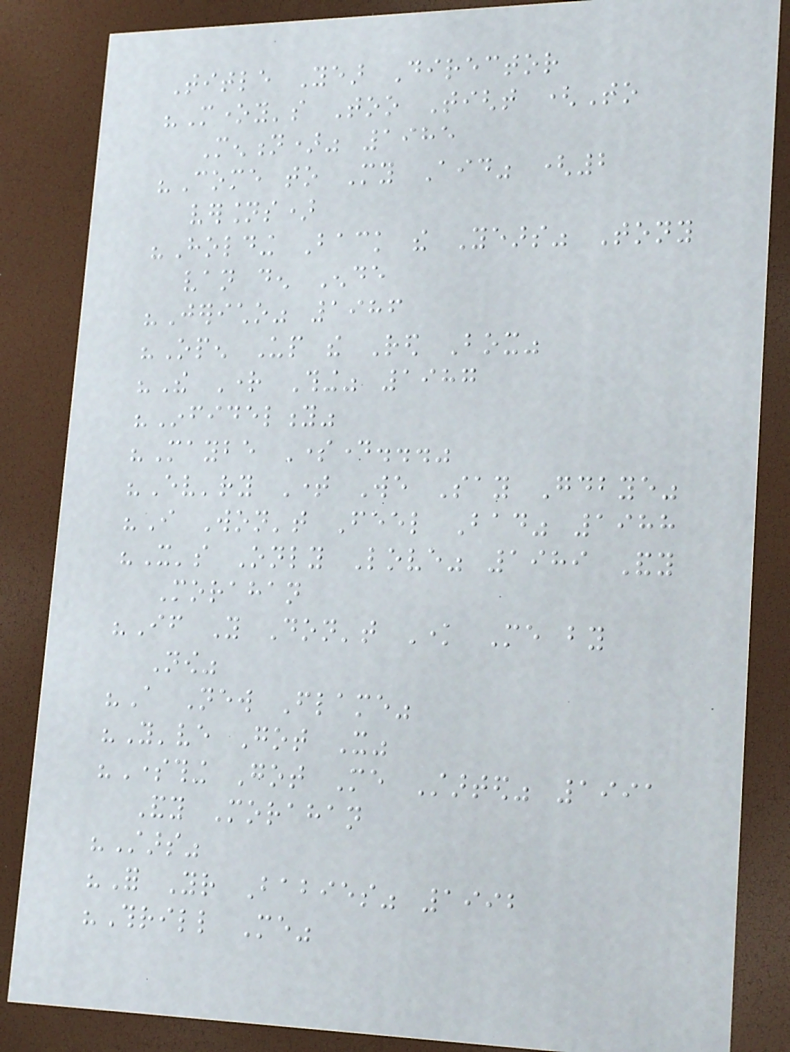Title Year Director
"Money's Too Tight (To
Mention)" 1985
"Come to My Aid" (2
versions)
"Holding Back the Years" Tony
van den Ende
"Jericho" 1986
"Open Up the Red Box"
"The Right Thing" 1987
"Infidelity"
"Maybe Someday..."
"Ev'ry Time We Say Goodbye"
"I Won't Feel Bad" 1988
"It's Only Love" 1989 Andy
Morahan
"If You Don't Know Me by
Now"
"A New Flame"
"You've Got It"
"Something Got Me Started" 1991
Andy Morahan
"Stars"
"For Your Babies" 1992
"Thrill Me"
